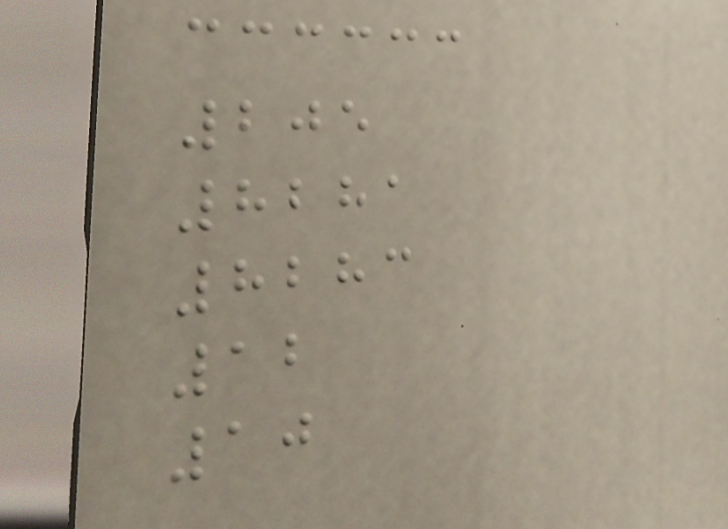205
8281
8283
12
10
